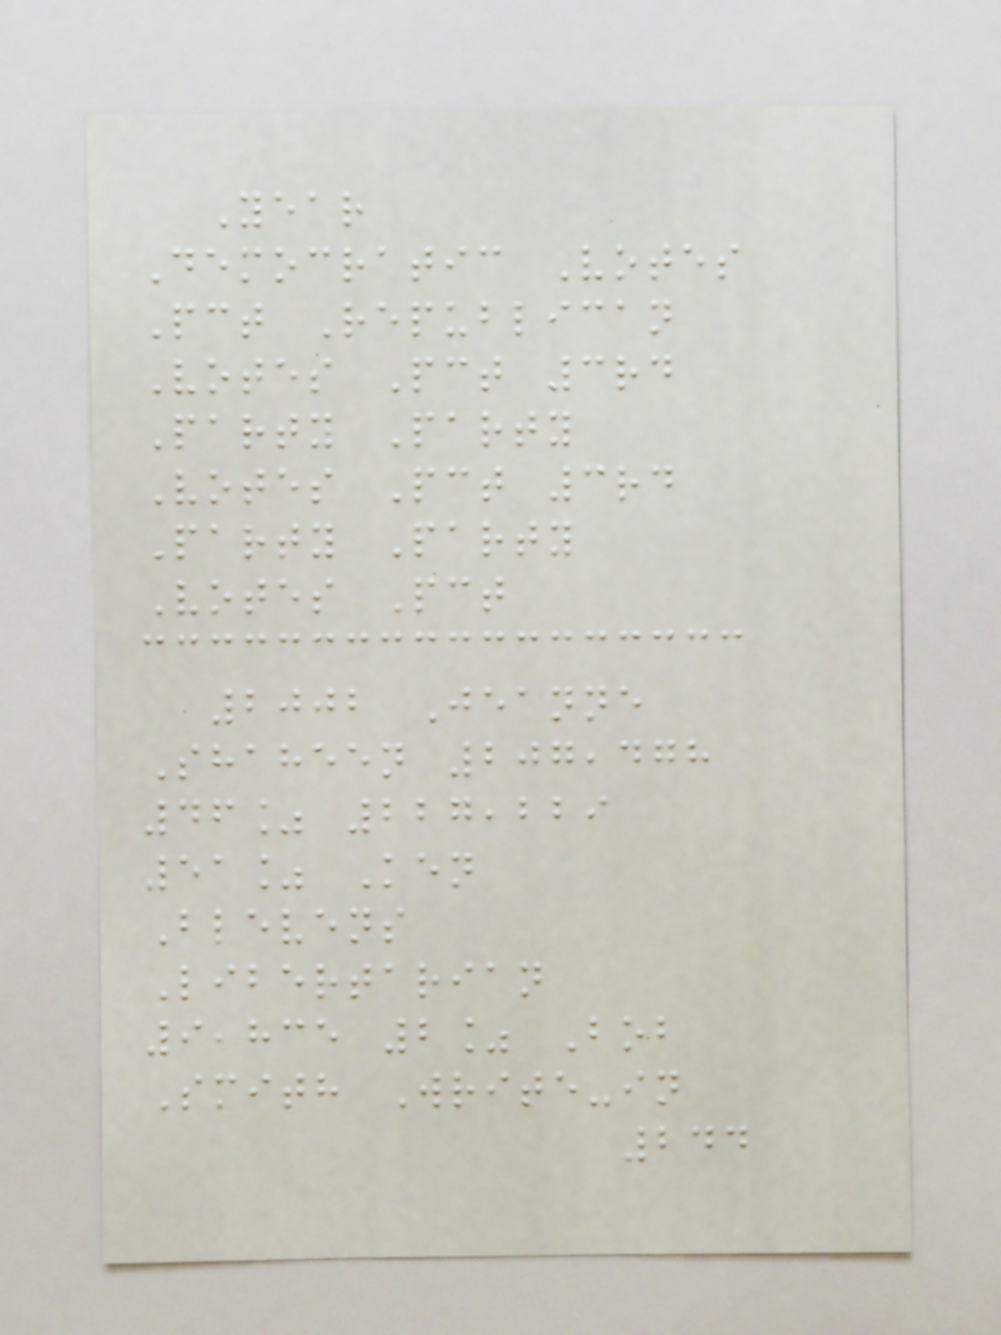Year
Democratic Votes
Pct Republican
Votes Pct 3rd
Party Party
Votes Pct 3rd
Party Party
Votes Pct
2002 Jeanne
Shaheen 207,478
46% 227,229
51% Ken
Blevens
Libertarian
9,835 2% Bob
Smith Write-in
244
